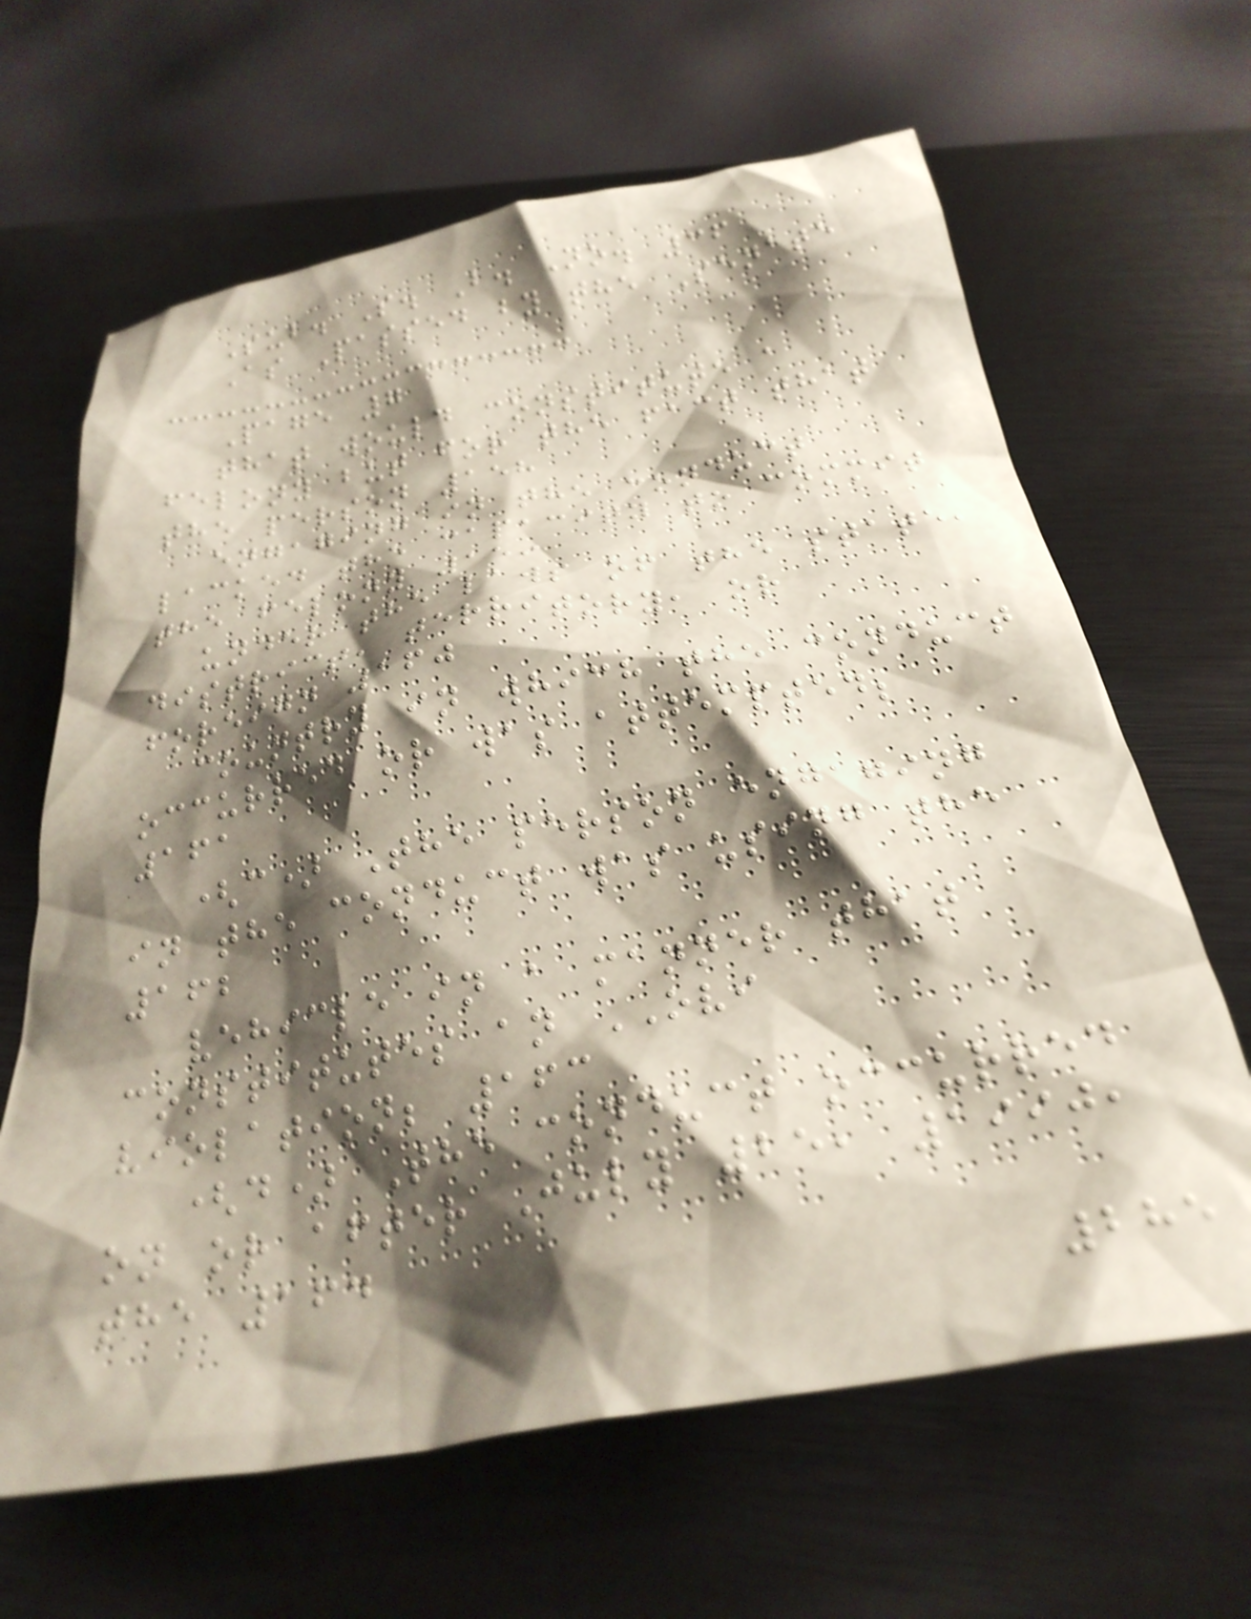Sub. S. B. No. 36
As Passed by the Senate
Page 7
that would constitute a
felony but for the fact that
the person 158
engaging in the conduct
lacked the capacity to commit
the felony 159
under the laws of the state,
district, territory, or
foreign 160
country in which the conduct
occurred or was attempted;
161
(c) The person engaging
in the conduct was using the
162
vehicle in a manner that
constitutes an OVI
violation; 163
(d) The conduct occurred
on or after July 25, 1990,
the 164
285
